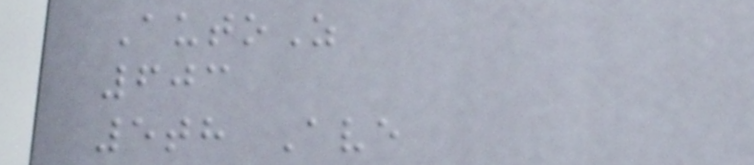AutoZ
603
5th Ave
